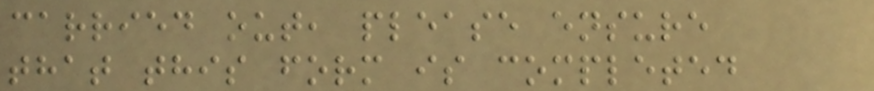carried out, please ensure
that this form is completed
